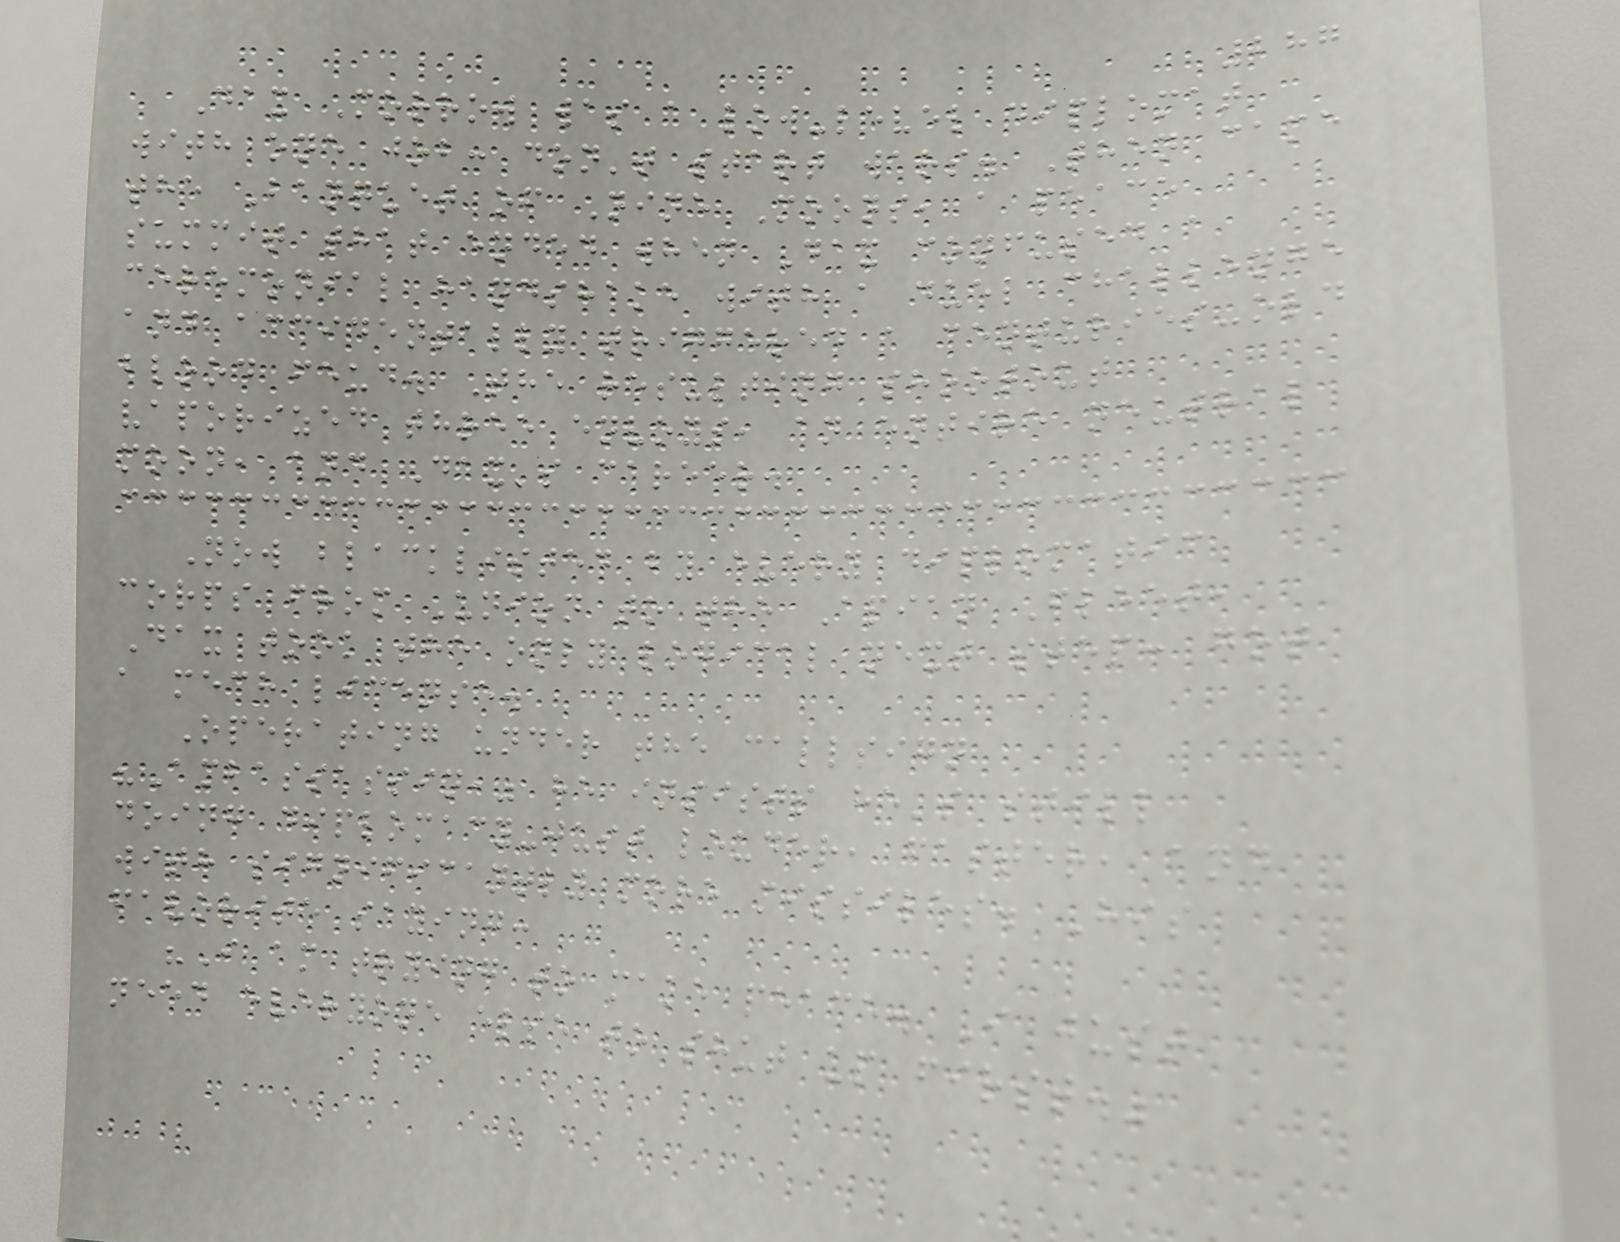287
Dax Morrow was a low-level diplomat
with one job: don't start wars. Then came
the Banquet of Nine Moons, a peace
summit that ended when Dax confused a
ceremonial handshake with a duel challenge
and accidentally triggered a centuries-old
blood feud. The resulting shootout
vaporized three envoys, an entire neutral
moon, and Dax's career.
Now blacklisted by every diplomatic
corps from Union to the Apian Fleet,
Dax took the only logical next step: got
a mech license.
Operating under the callsign
"Ambassassin," he insists he's still
doing diplomacy-just louder, faster, and
with significantly more missiles. His
favorite saying:
"I am trying to make peace. I just
need everyone else to shut up first."
